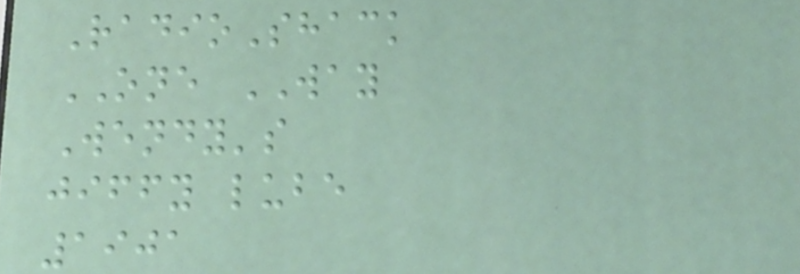RadioShack
ONE WAY
Wendy's
jiffy lube
1901
